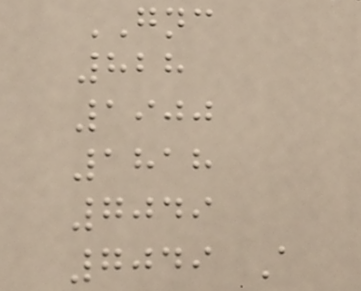GNC
828
1900
1818
7049
7049 A
